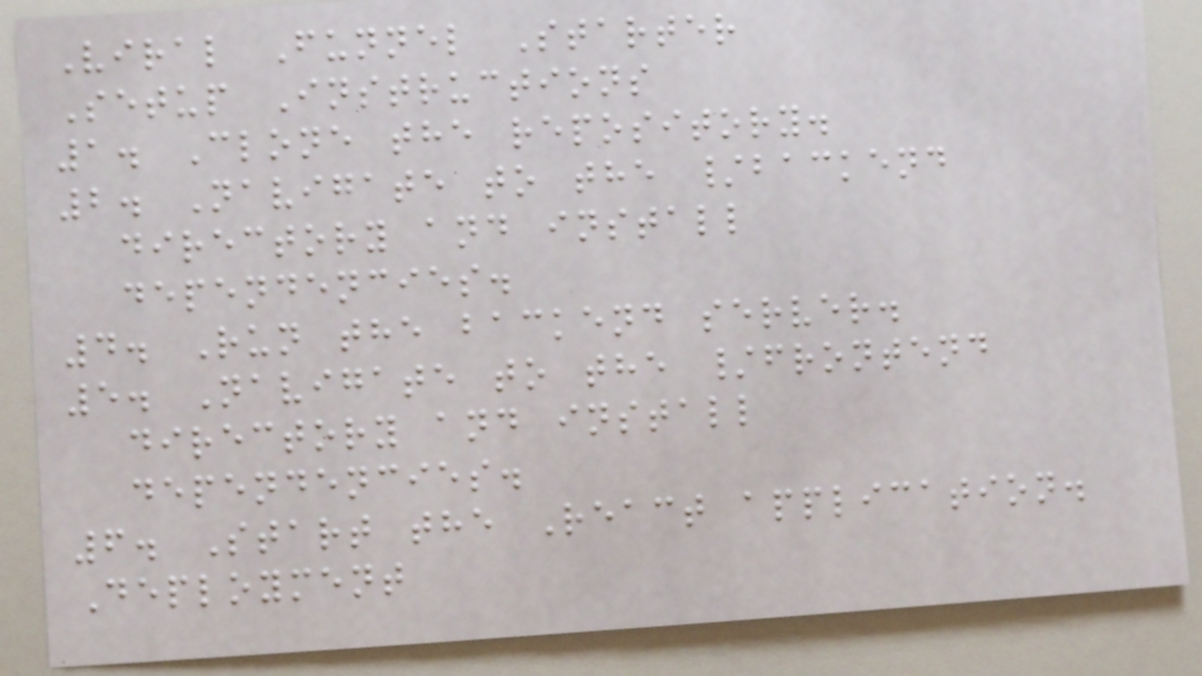Viral Funnel Starter
Setup Instructions
1. Clone the repository.
2. Navigate to the /backend
directory and install
dependencies.
4. Run the backend server.
5. Navigate to the /frontend
directory and install
dependencies.
6. Start the React application.
Deployment
